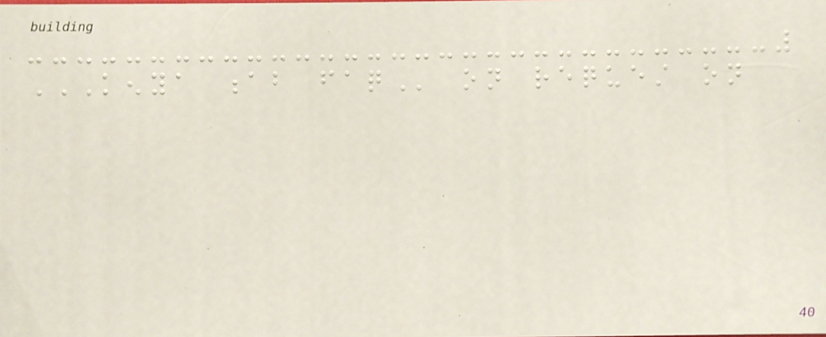KENYA AB FAQ on request on
